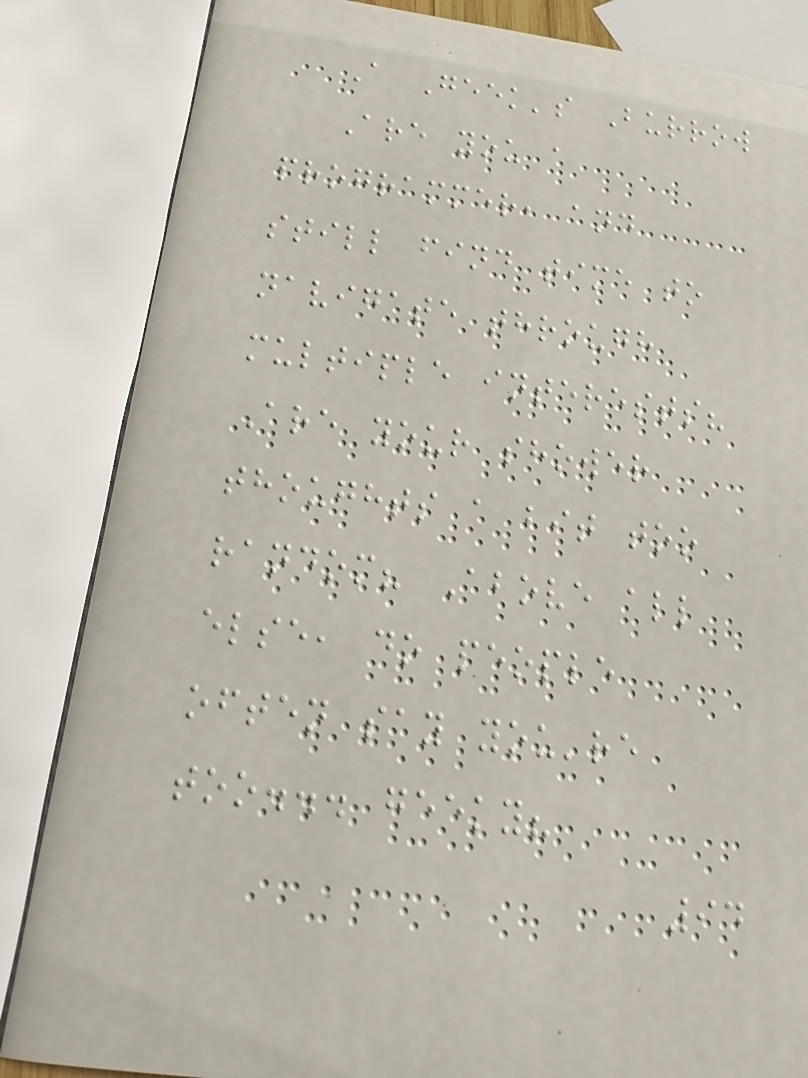A Geek's Burrow
Are you a
programmer, and
still find time to
navigate through
multiple interests?
Are your shower
thoughts a bit too
random? Above all
else, do people
often say you're
too... geeky?
94
